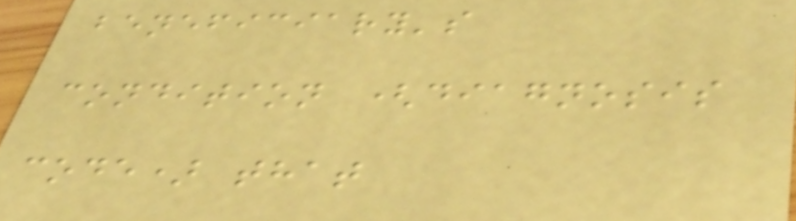beneficiary's
condition (diagnosis
code) that
